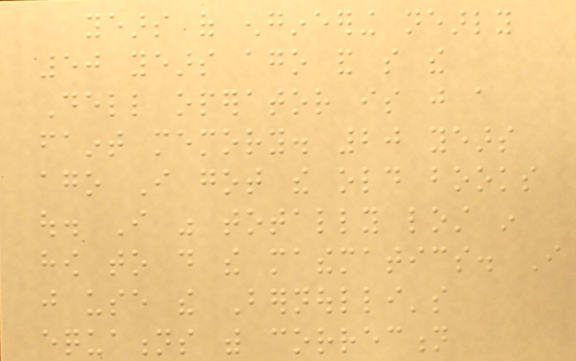years of engineering nearly
50 years ago and so the
Dell operator is just a
faint memory. 20 years
ago I got the old books
out. I was totally lost in
how to do the mathematics. I
just use the Bernoulli's
equations with correction
